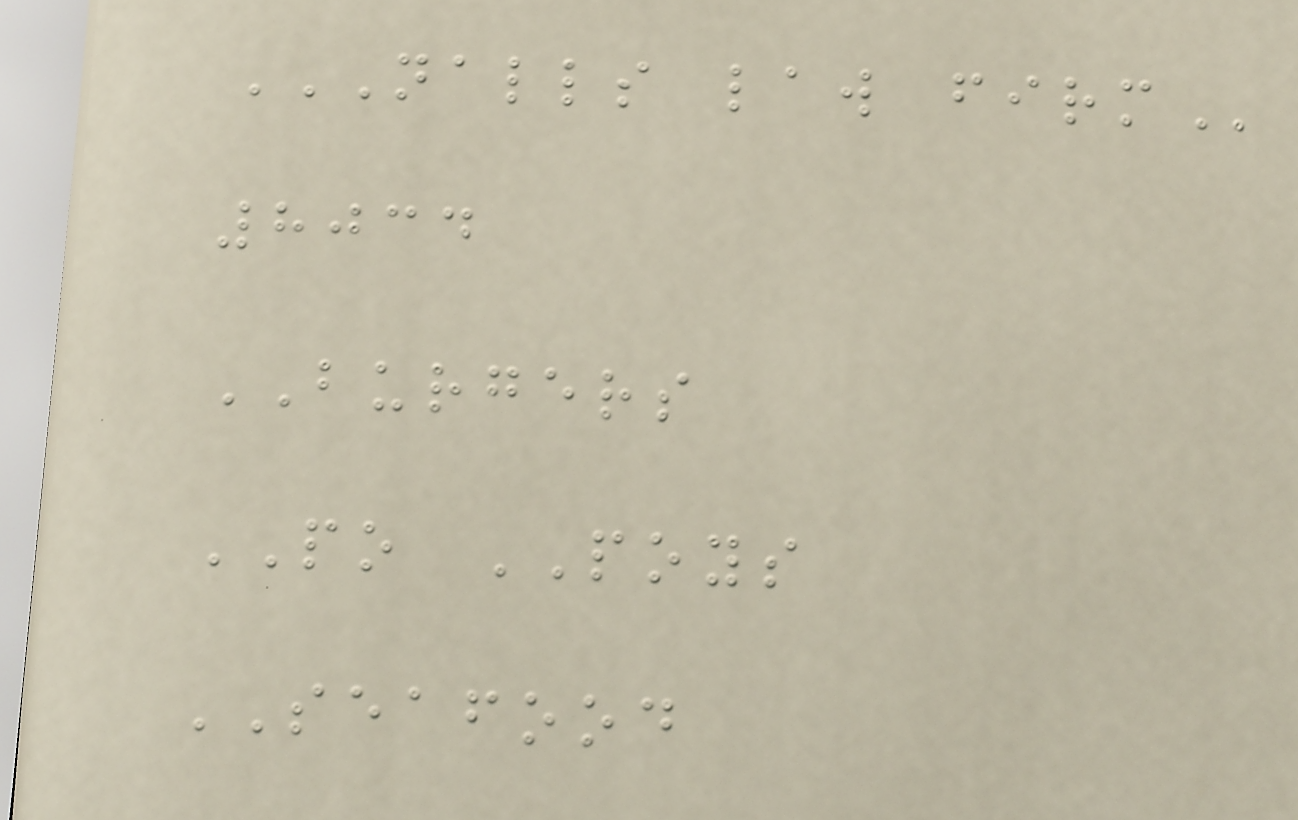NALLS LAW FIRM
8034
BURGERS
PO POYS
SEAFOOD
